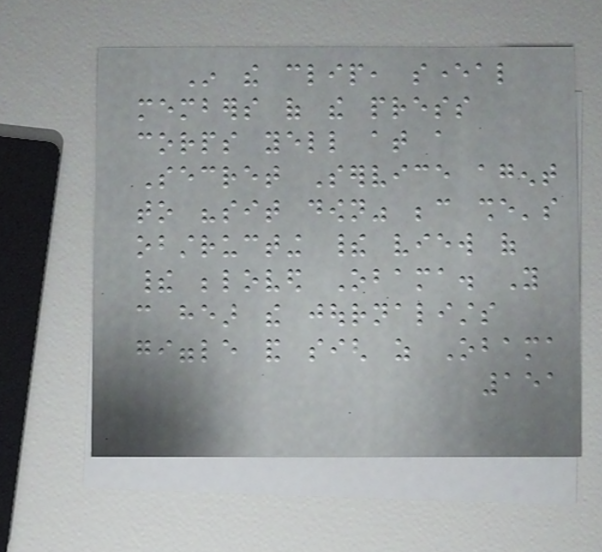In the clip, several
members of the press
corps yell at a
Secret Service agent
to "sit down" because she's
obstructing their view of
their beloved Obama. You
can hear the journalists
giggle and sigh as Obama
151
